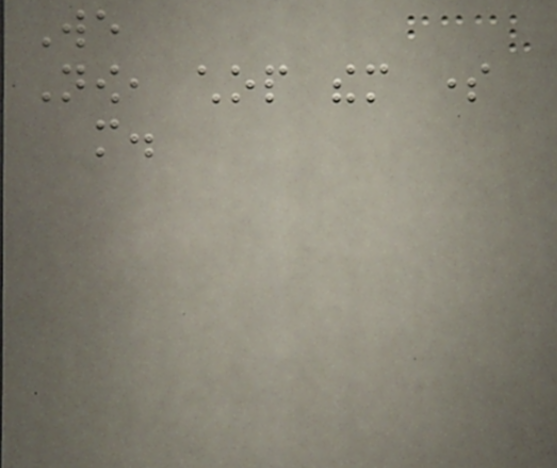We
Now, chop them some
more.
